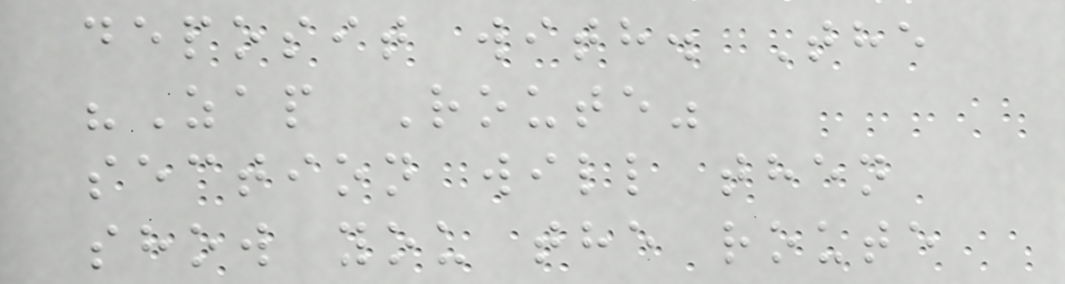deposit with. The
"Zap Route"
section will then
show you the route
